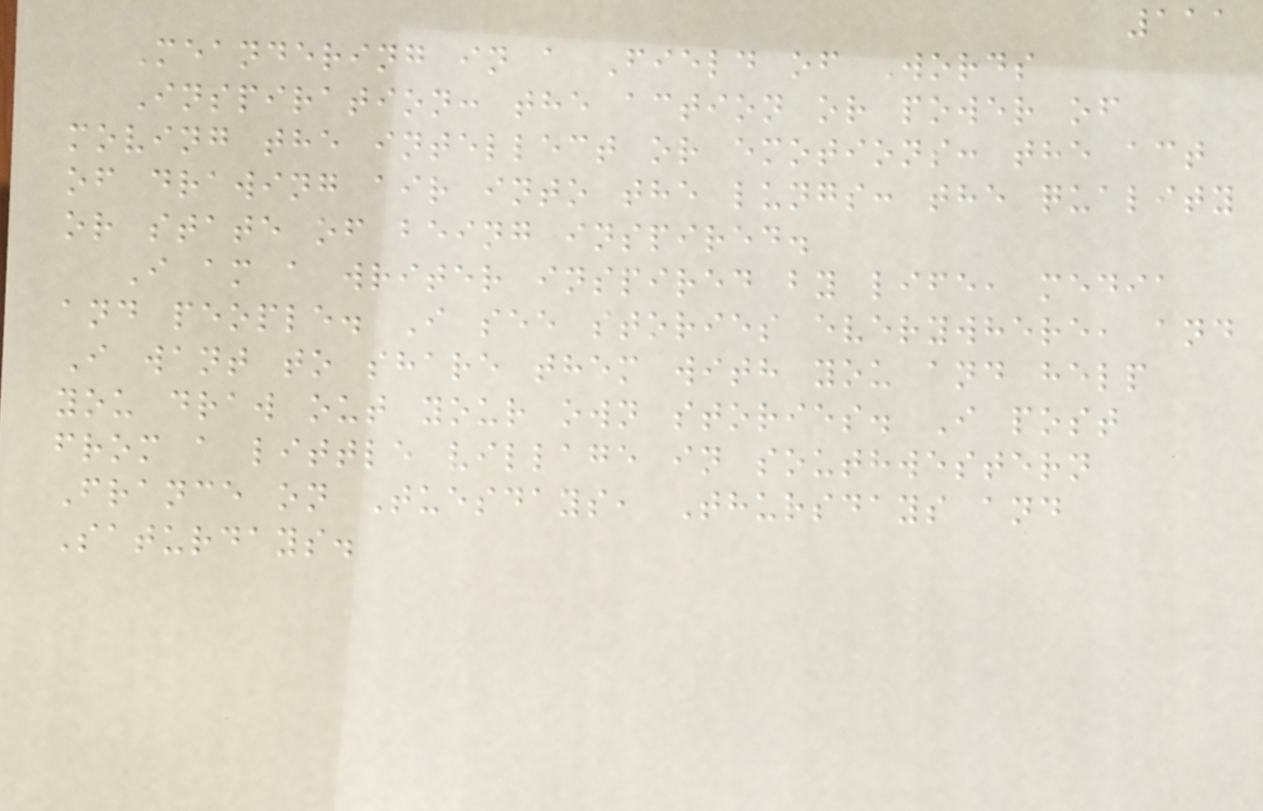111
Meandering in a Field of Words
Inspiration: the action or power of
moving the intellect or emotions: the act
of drawing air into the lungs: the quality
or state of being inspired.
I am a writer inspired by life, media
and people. I see stories everywhere, and
I want to share them with you and help
you draw out your own stories. I post
from a little village in southwestern
France on Tuesdays, Thursdays and
Saturdays.
